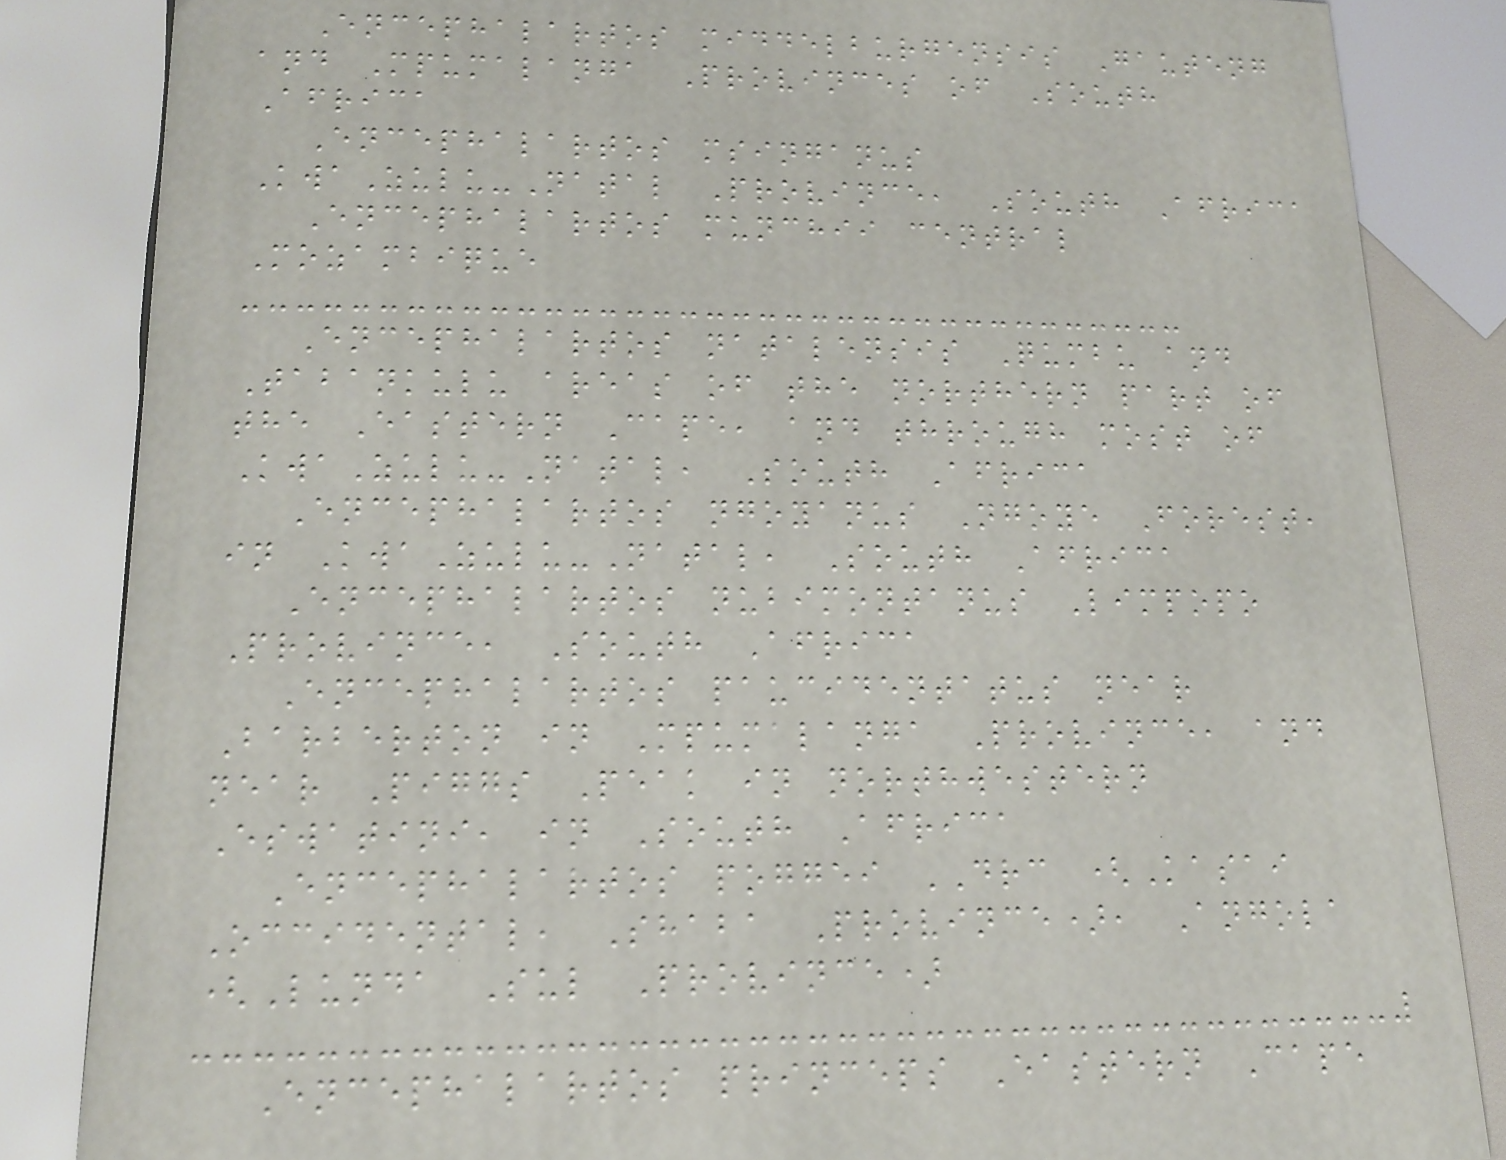Encephalartos middelburgensis Gauteng
and Mpumalanga Provinces of South
Africa
Encephalartos msinganus
KwaZulu-Natal Province, South Africa
Encephalartos munchii central
Mozambique
Encephalartos natalensis Qumbu and
Tabankulu areas of the northern part of
the Eastern Cape, and through most of
KwaZulu-Natal, South Africa
Encephalartos ngoyanus Ngoye Forest,
in KwaZulu-Natal, South Africa
Encephalartos nubimontanus Limpopo
Province, South Africa
Encephalartos paucidentatus near
Barberton in Mpumalanga Province, and
near Piggs Peak in northwestern
Eswatini, in South Africa
Encephalartos poggei DRC (Kasai
Occidental, Shaba Province), Angola
(Lunda Sul Province)
Encephalartos princeps Eastern Cape
